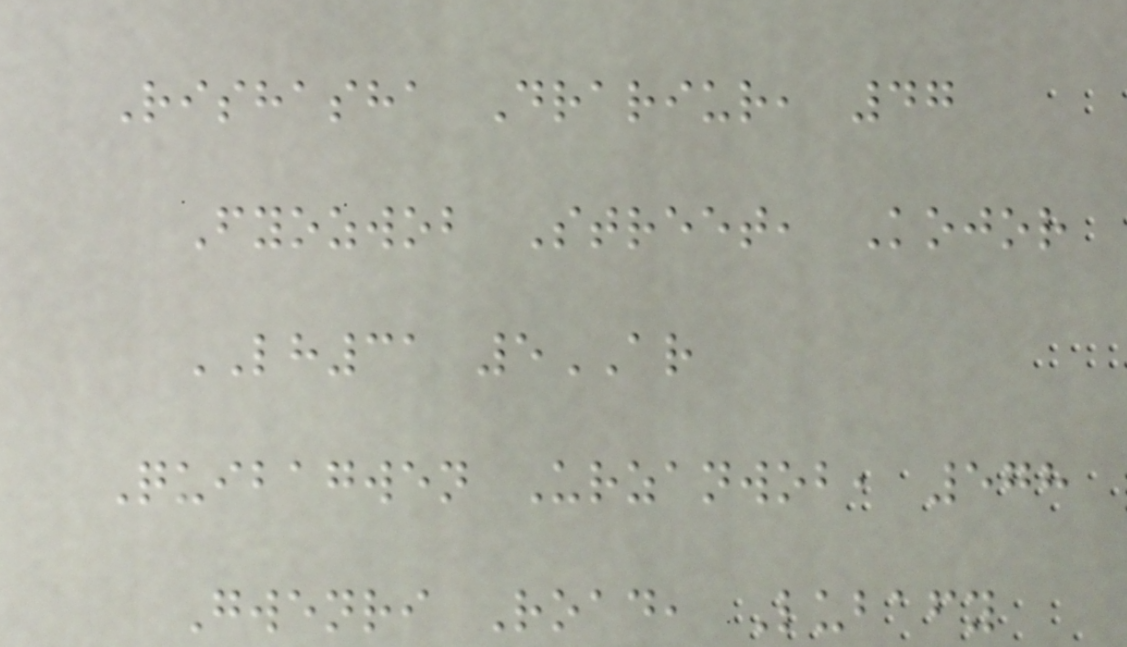Rishasha Drariur, 47
Fyozwob Street, Kojor
LH31 5AR
Quibagwen Urzanwob, 578
Gwenri Road, Lubafy
